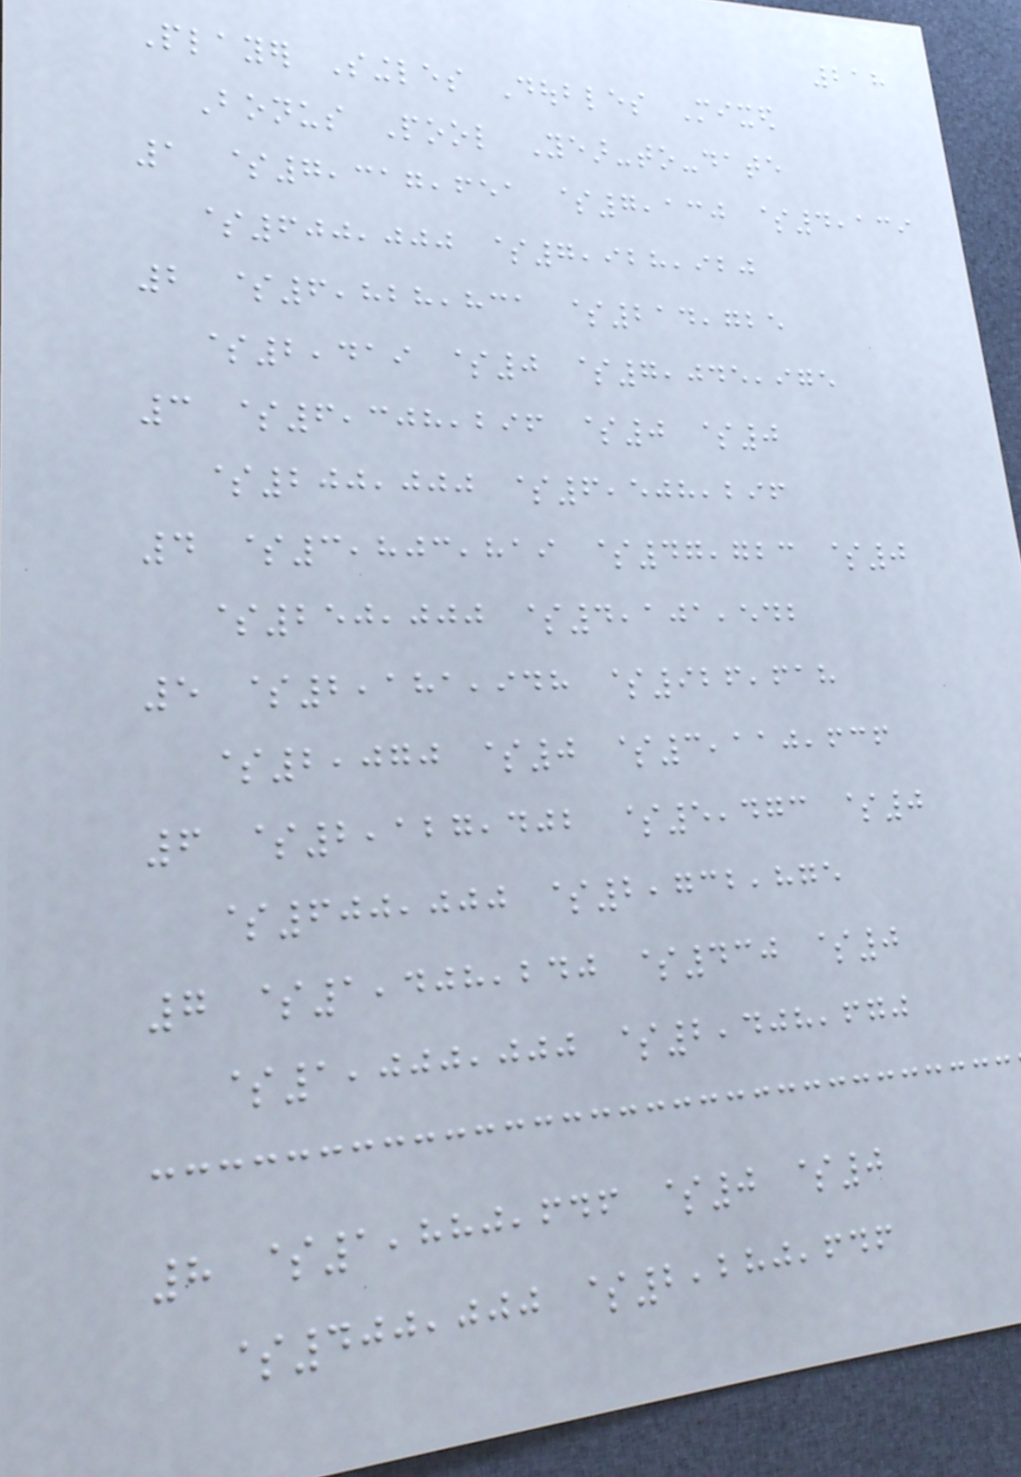218
Player Singles Doubles Mixed
Bonus Pool Year-to-date
1 $7,317,651 $7,130 $4,139
$600,000 $7,928,920
2 $6,828,831 $214,725
$2,419 $0 $7,045,975
3 $6,308,296 $0 $0
$200,000 $6,508,296
4 $3,803,819 $47,723 $0
$250,000 $4,101,542
5 $2,181,948 $926,618
$2,070 $0 $3,110,636
6 $2,127,402 $5,473 $0
$600,000 $2,732,875
7 $1,408,240 $430 $0
$1,000,000 $2,408,670
8 $1,880,646 $0 $0
$400,000 $2,280,646
